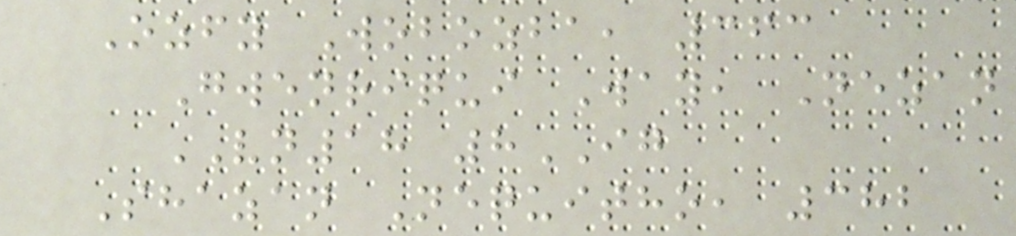Ozfy Wobozba, 363
Gwenriqui Way, Nezan
VN18 8IG
Shazan Nequitho, 382
